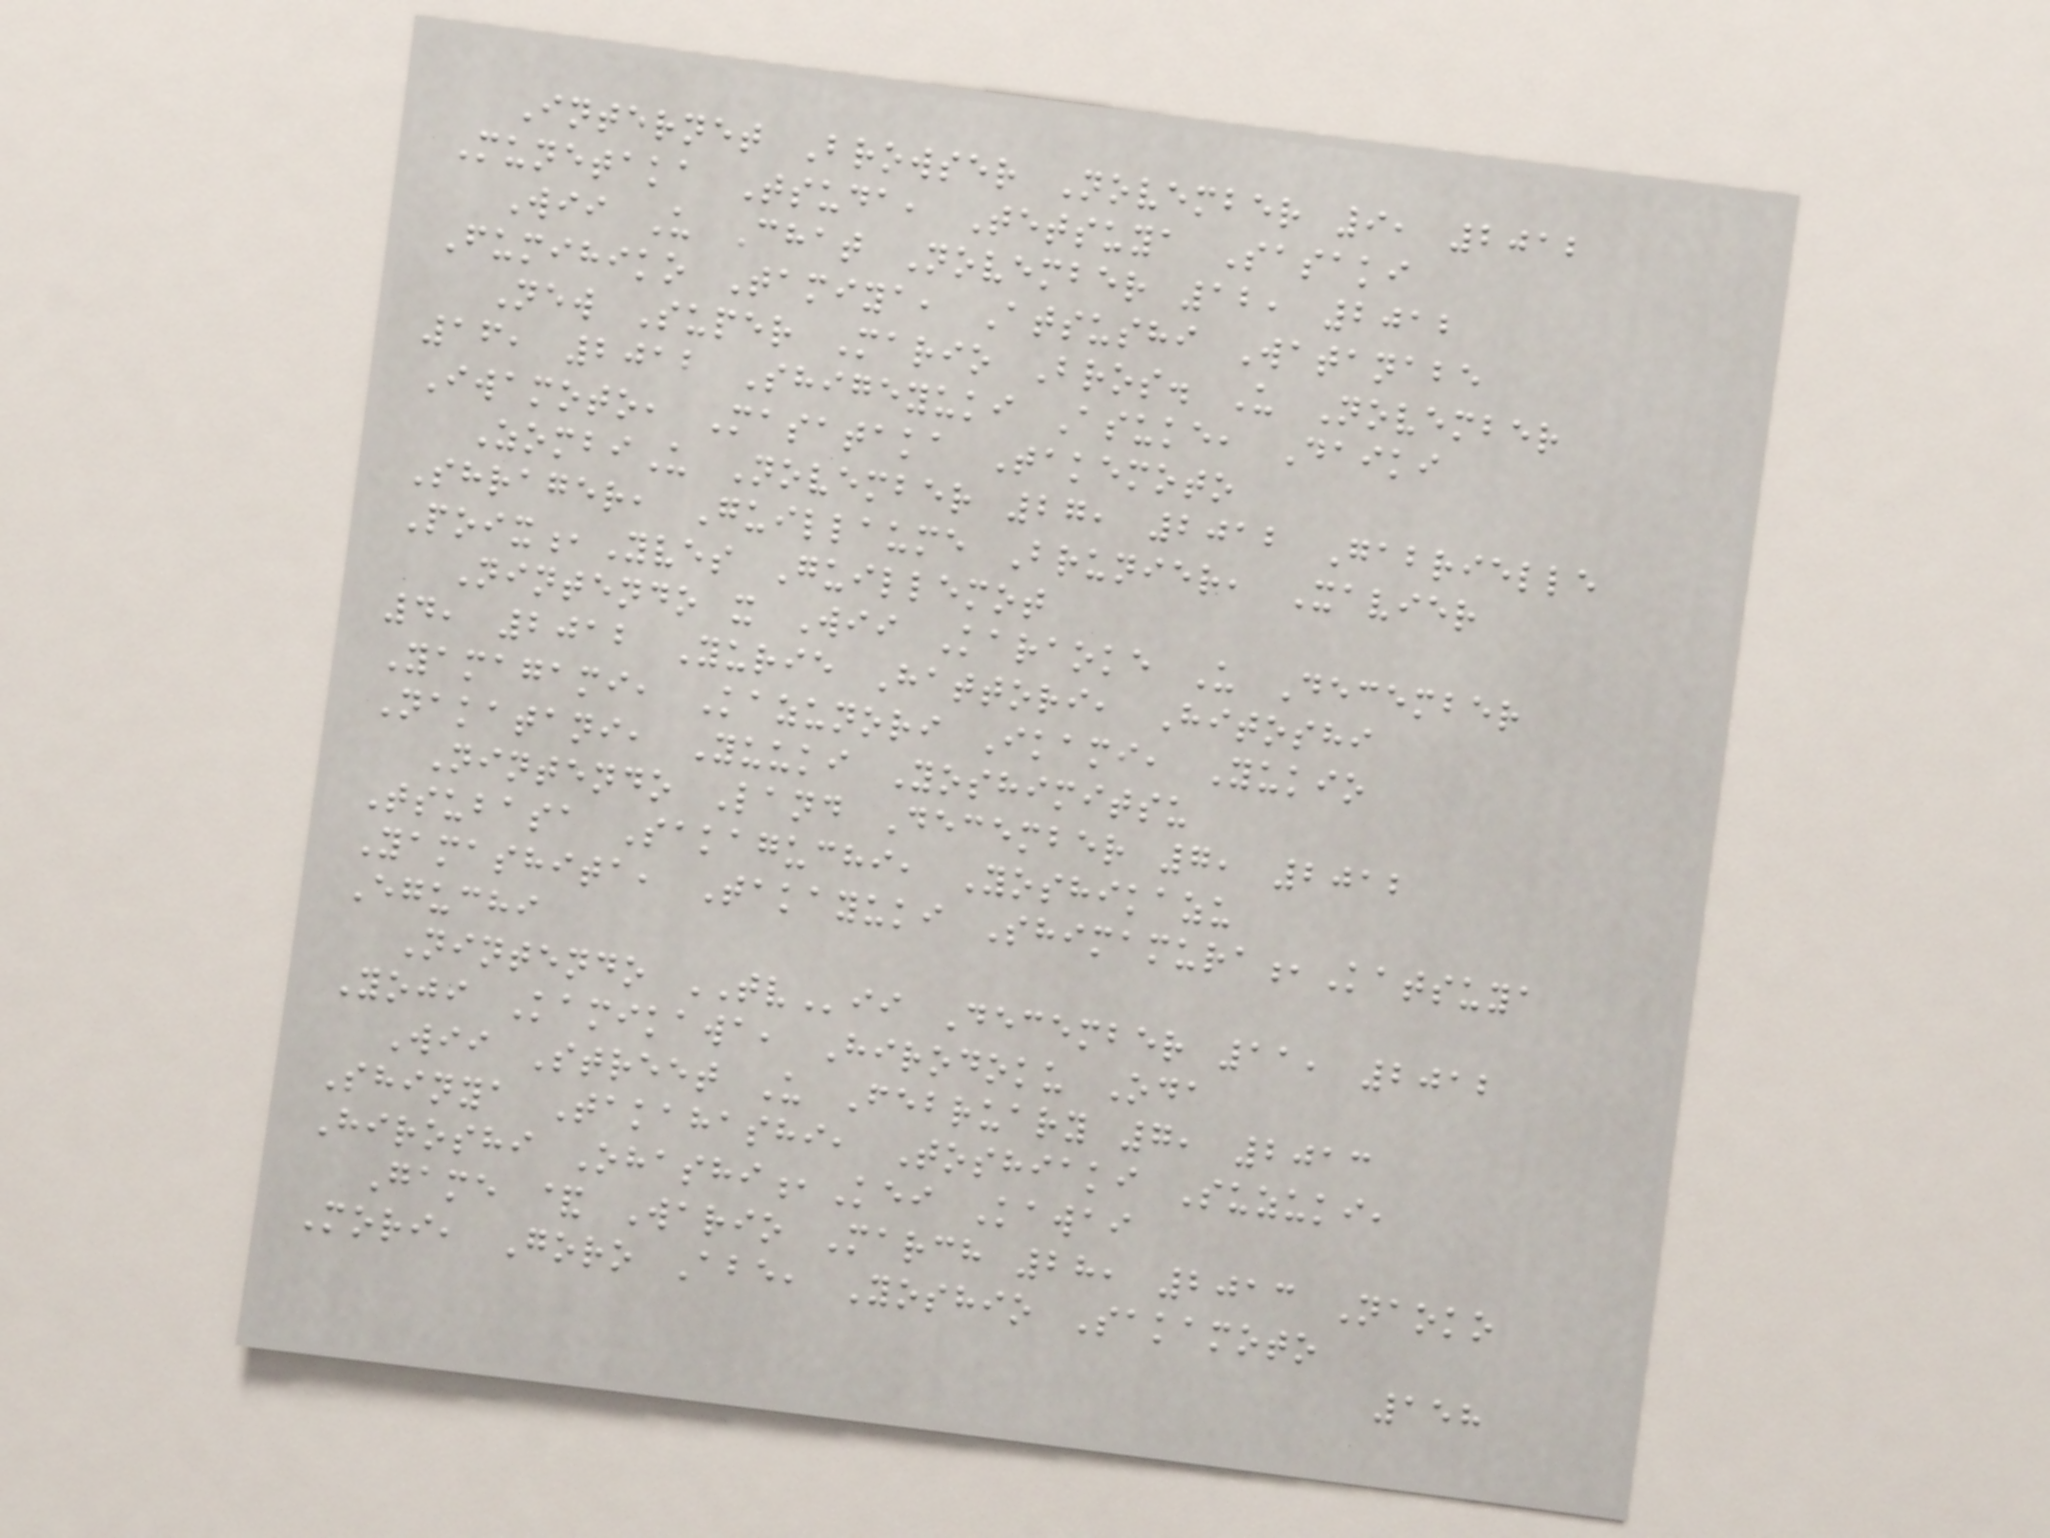Internet Browser November 9, 2012
Munetaka Tsuda, Tetsuya Sasaki
Wii U Chat November 12, 2012
Fumihiko Tamiya, Atsushi Watanabe
New Super Mario Bros. U November
16, 2012 Shigeyuki Asuke, Daiki
Iwamoto, Masataka Takemoto
ZombiU November 27, 2012 Gabrielle
Shrager, Guillaume Brunier, Xavier
Poix,Yves Guillemot
Nintendo x Wii Karaoke U December
4, 2012 Yurie Hattori, Hitoshi
Yamagami, Kazunori Ikami, Yukio
Nakatani, Yuuki Yoshimitsu
Nintendo Land December 7, 2012
Tsubasa Sakaguchi, Yoshikazu
Yamashita, Takayuki Shimamura,Katsuya
Eguchi
Nintendo TVii December 11, 2012
Yoji Kamikawa, Hirodoku Oda
Wii Street U February 7, 2013
Shinya Takahashi, Toshiaki Suzuki,
Hiroshi Ohashi,Kei Kawai
Game & Wario March 28, 2013 Naoko
Mori, Goro Abe, Yoshio Sakamoto
158
